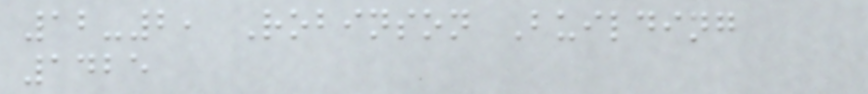12-2, Robinson Building
1425
